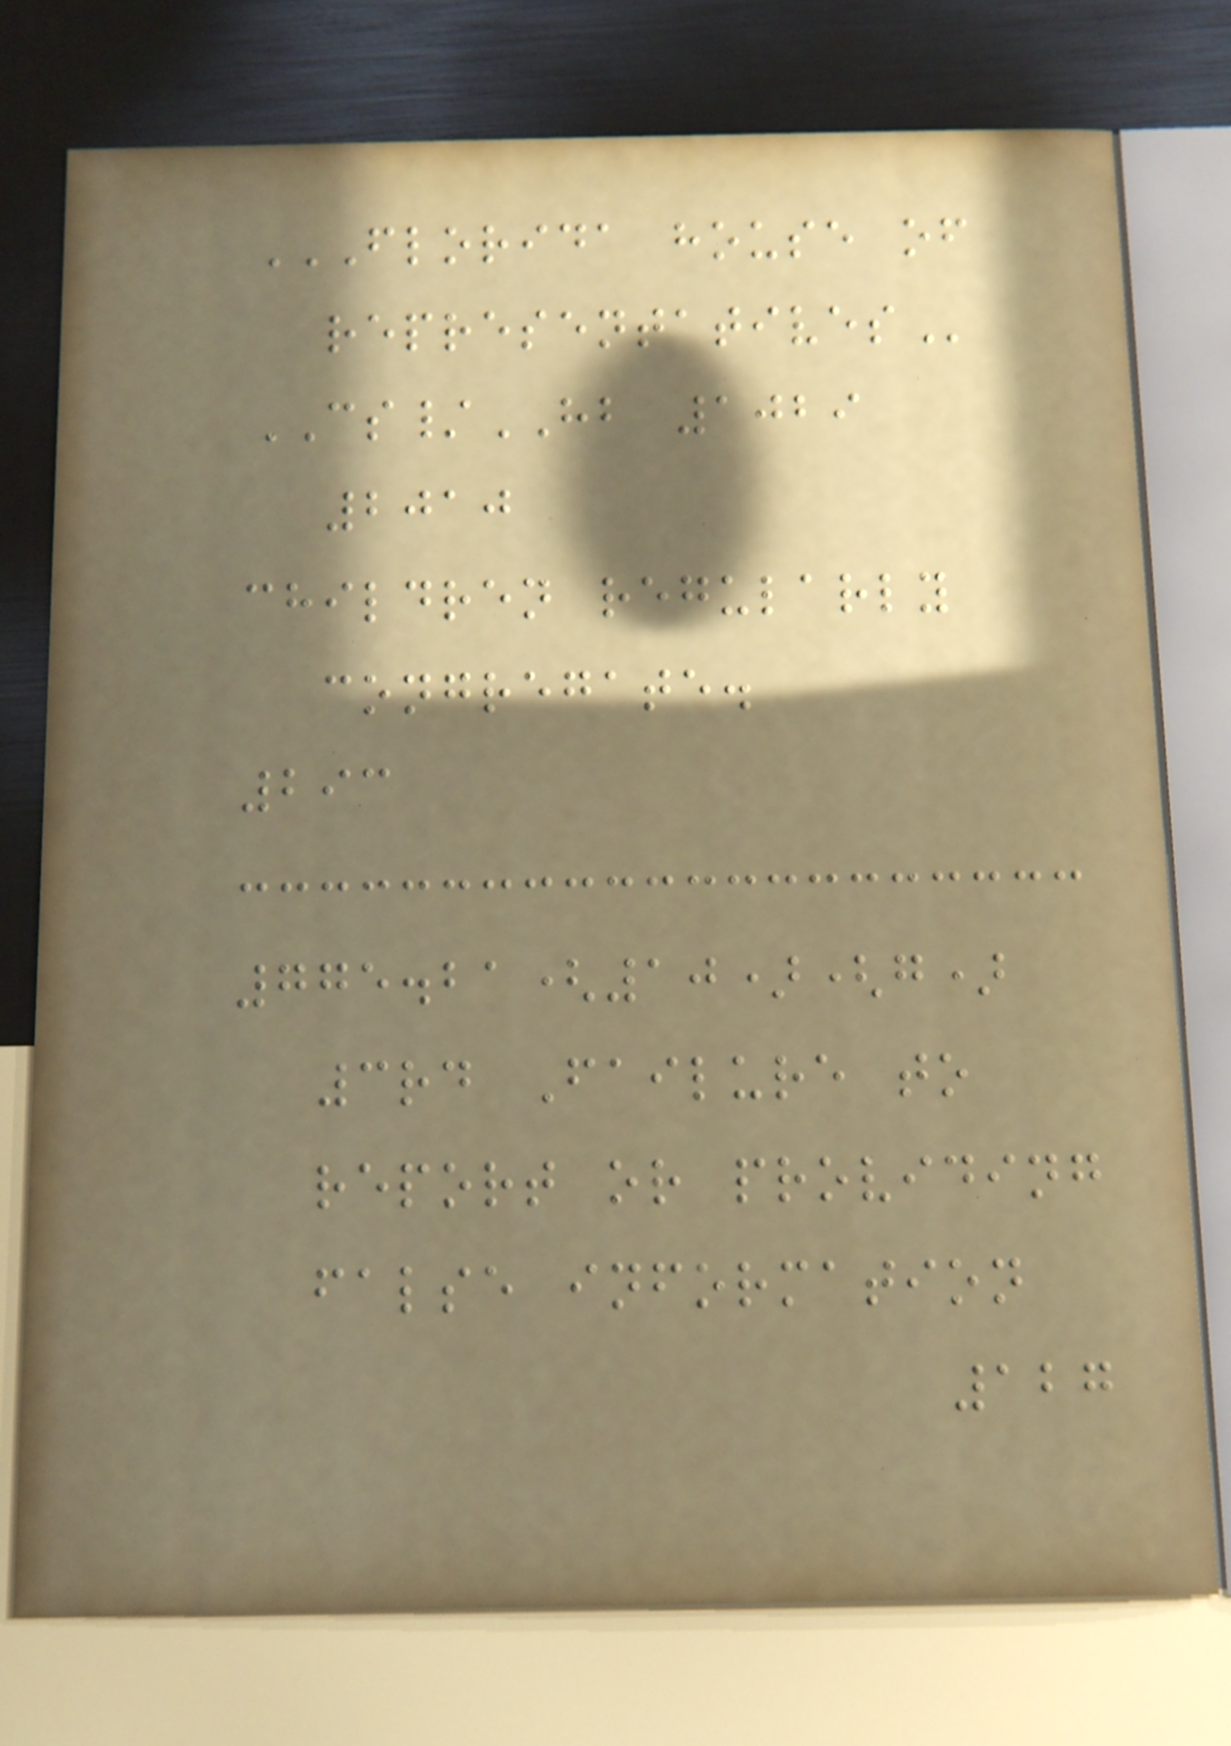FLORIDA HOUSE OF
REPRESENTATIVES
CS/HB 1029
2010
children regularly
congregate.
293
775.21(10)(g)
3rd Failure to
report or providing
false information
127
